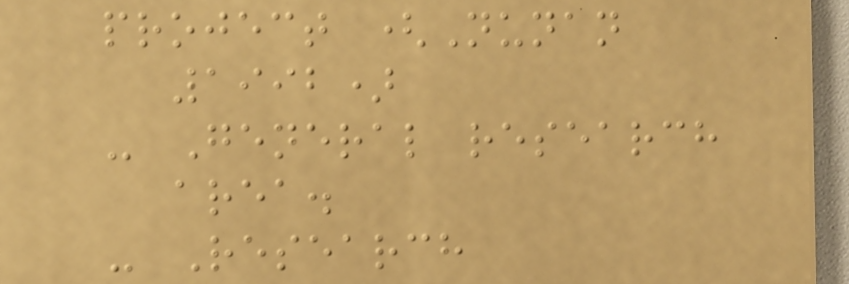project (Nunan
1992)
- General research
area.
- Research
